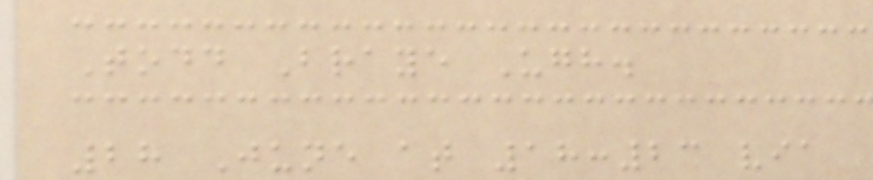Todd Braye Ugh.
28 June at 18:23 via
